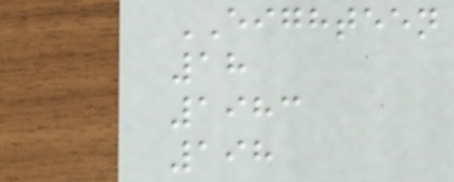EIGHTEEN
18
1983
198
